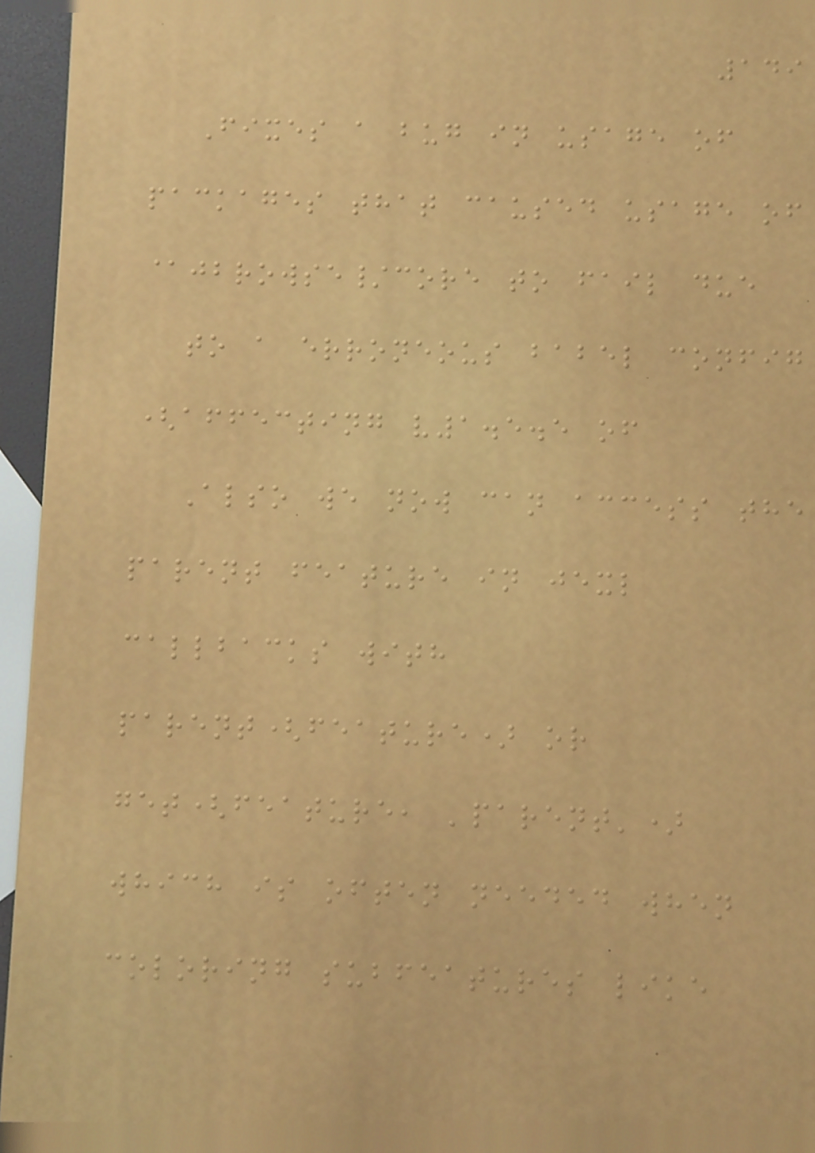149
Fixes a bug in usage of
packages that caused usage of
@jbrowse/core to fail due
to a erroneous babel config
(affecting v1.5.5 of
Also we now can access the
parent feature in jexl
callbacks with
parent(feature) or
get(feature, 'parent')
which is often needed when
coloring subfeatures like
